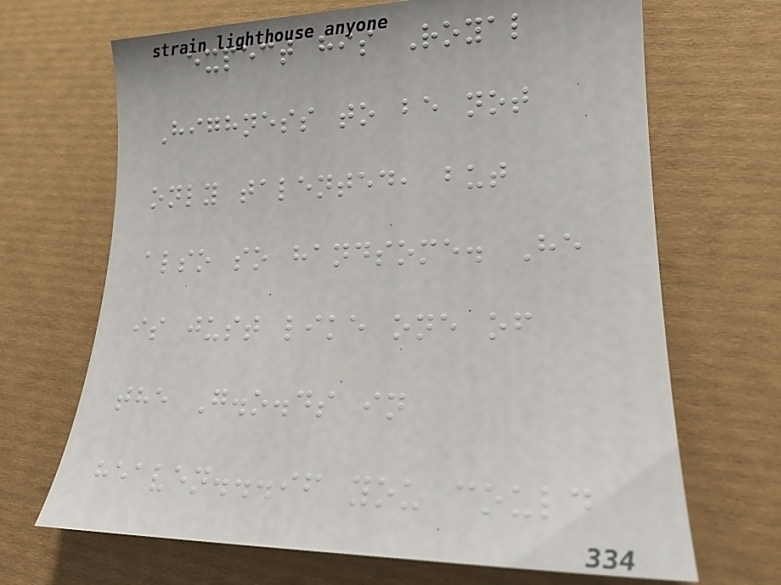expect his Royal
Highness to be not
only talented, but
also so handsome. He
is just like one of
the G.o.ds in
heaven...if you could
